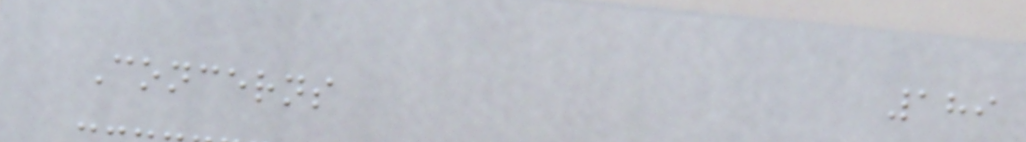189
Concerns
